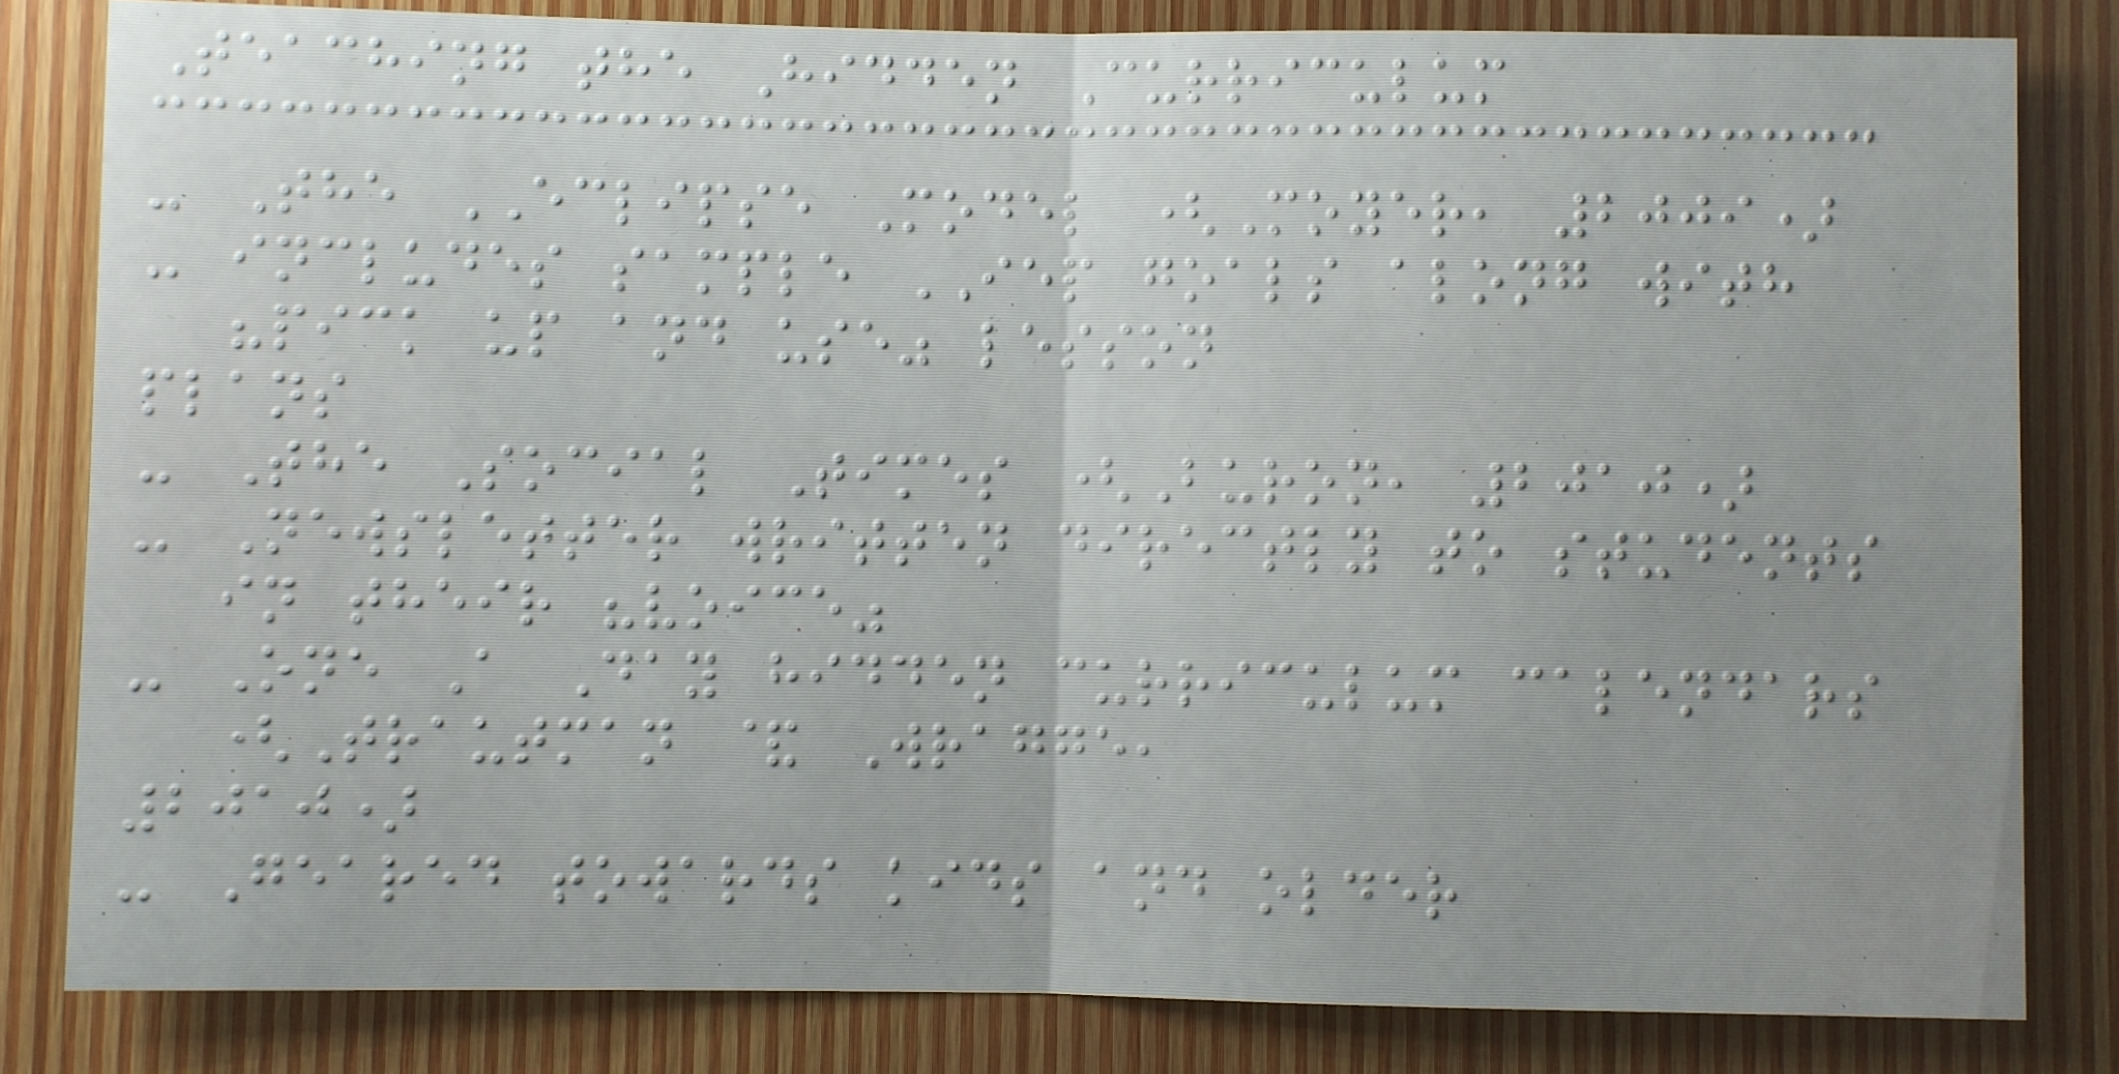Teaching the Hidden Curriculum
- The ECLIPSE Model (Moyer, 2009)
- includes sample IEP goals along with
"pick up and use" lesson
plans
- The Social Times (Buron, 2010)
- Newsletter written directly to students
in their "voice"
- One A Day hidden curriculum calendars
(Trautman & Wragge,
2010)
- Geared towards kids and older
